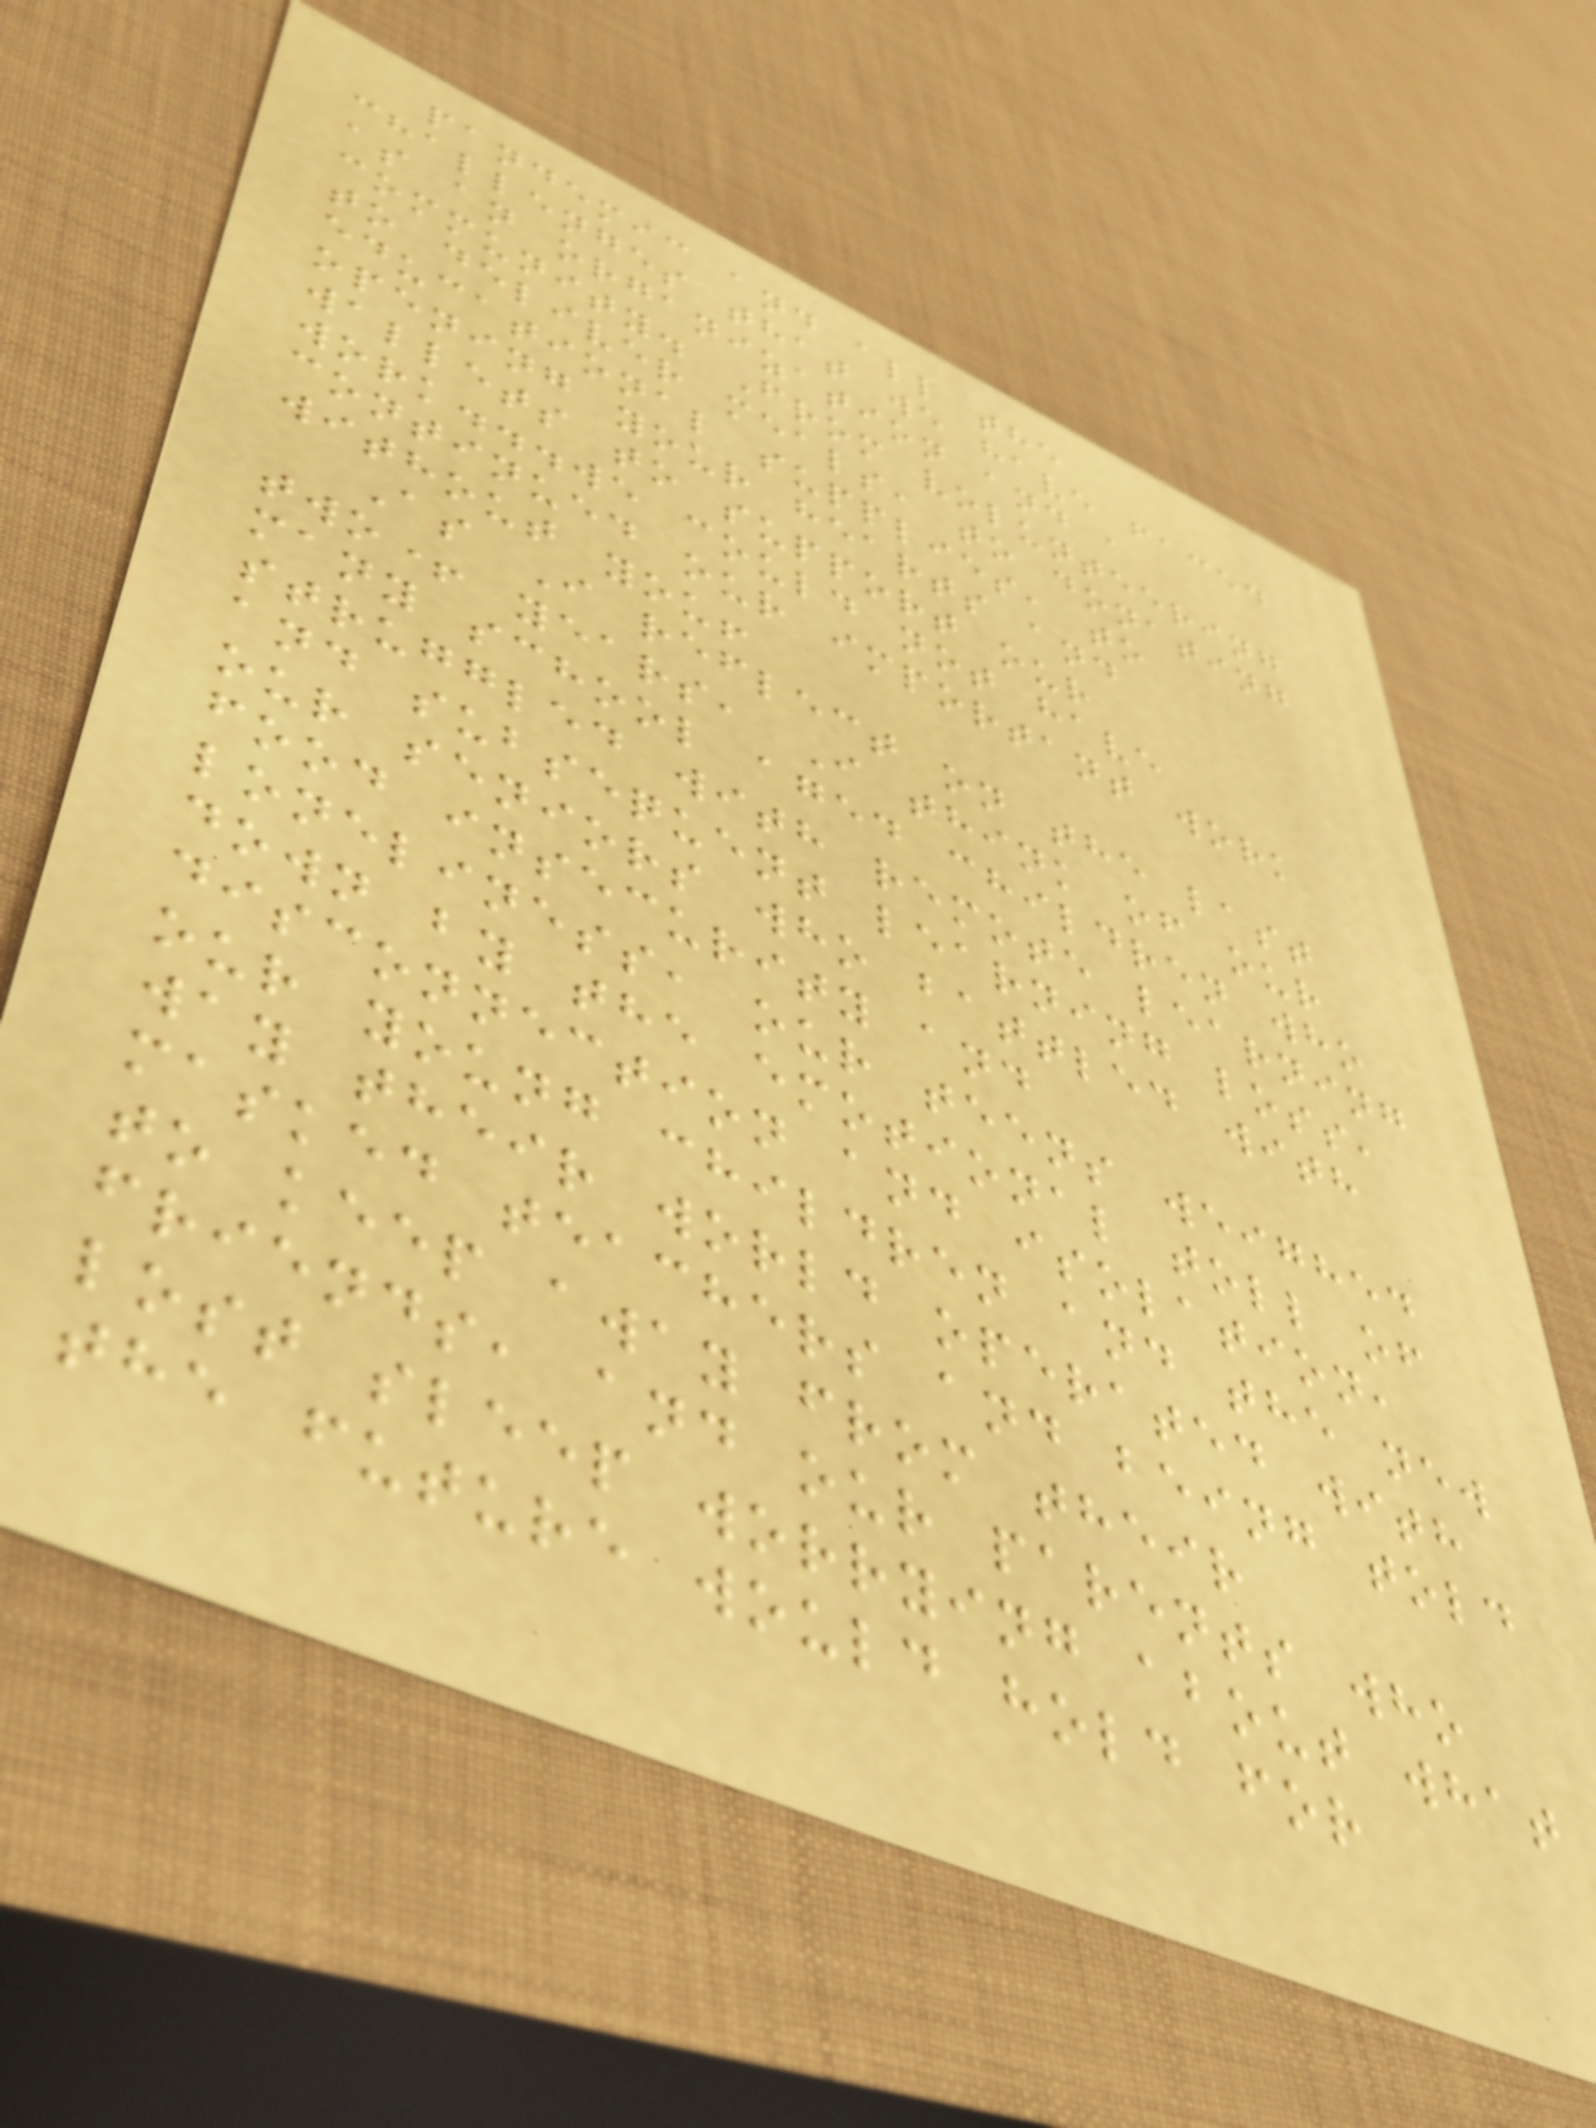pandemic and all the
challenges that we have faced
as an organization and a
community. From volunteering
to deliver meals, to donating
educational supplies, to
opening your hearts and
wallets to support our
work...we could not have
continued our important work
without you!
As I reflect on the last
two+ years, I think of our
many school aged children who
struggled with remote learning
and subsequent learning loss,
our seniors who battled with
food insecurity and
loneliness, our teens weighed
down by the emotional toll of
disconnection and isolation,
our young children and the new
way their world operated with
masked teachers and being told
to keep away from their
friends, and our parents who
lost sleep worrying about what
the future would hold for
